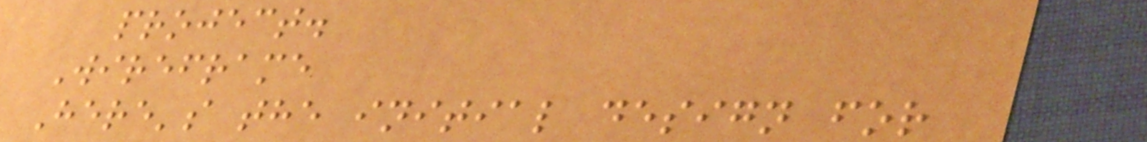project.
Wireframe
Here's the initial design for
